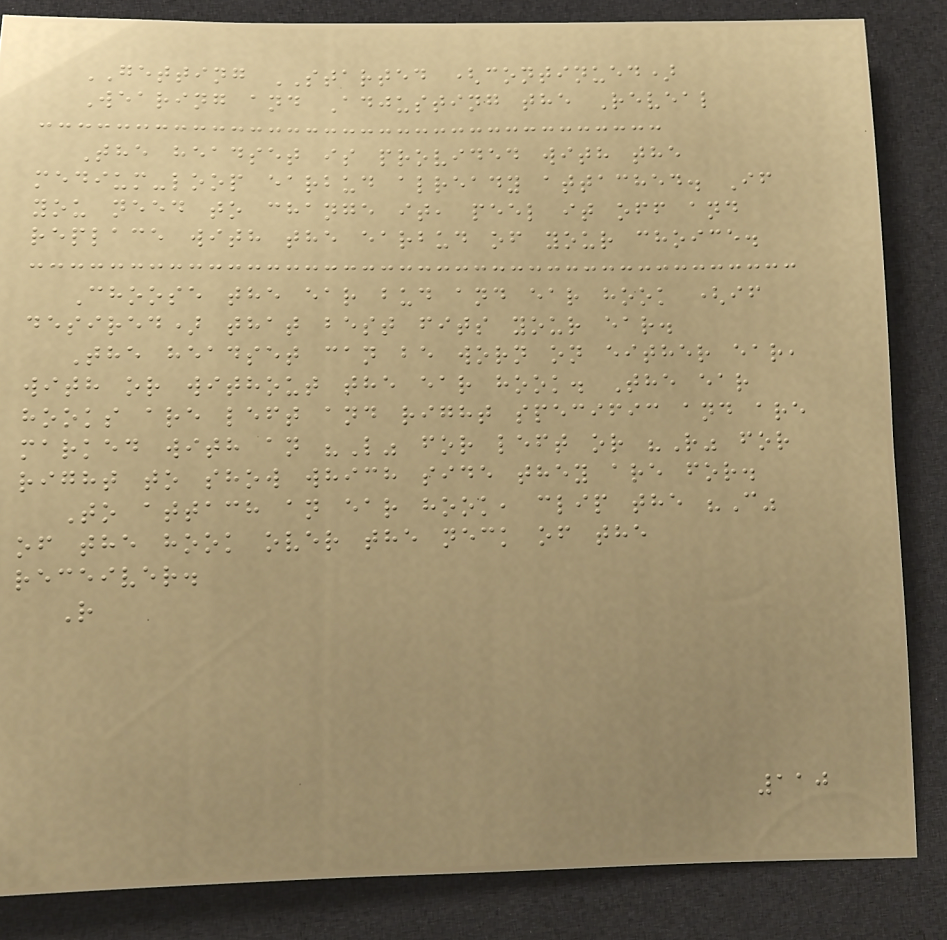GETTING STARTED (continued)
Wearing and Adjusting the Reveal
The headset is provided with the
medium-loop earbud already attached. If
you need to change it, peel it off and
replace with the earbud of your choice.
Choose the ear bud and ear hook (if
desired) that best fits your ear.
The headset can be worn on either ear,
with or without the ear hook. The ear
hooks are left and right specific and are
marked with an "L" for left or "R" for
right to show which side they are for.
To attach an ear hook, clip the "C"
of the hook over the neck of the
receiver.
R
110
